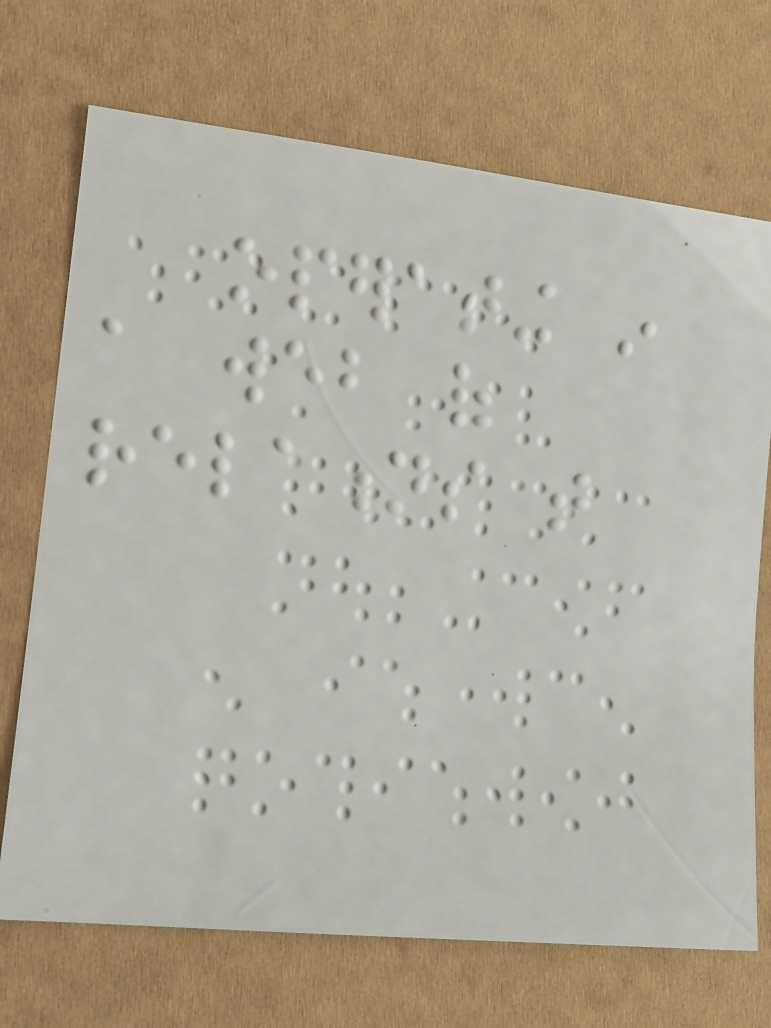operating in
a web of
relations that
